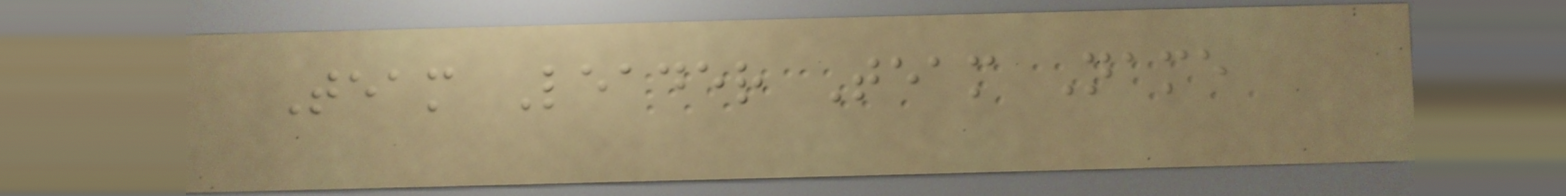Team Leader Team Name
